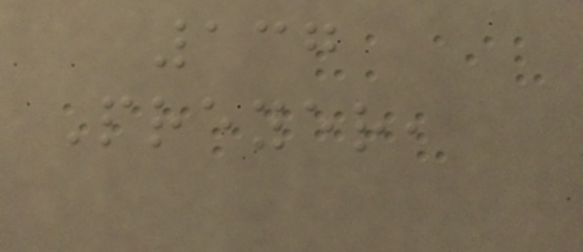137
Preyer,
